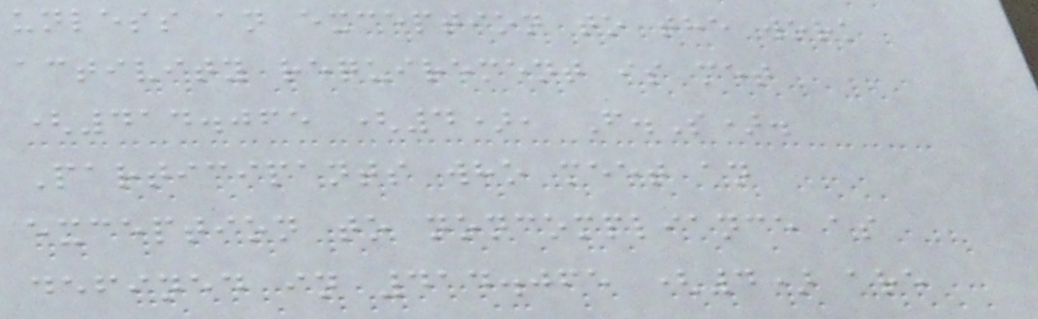unless an exception to the work
activity requirement is met
(414.065 (4), F.S).
Participants who meet an
exception to noncompliance as
defined in 414.065 (4) are
